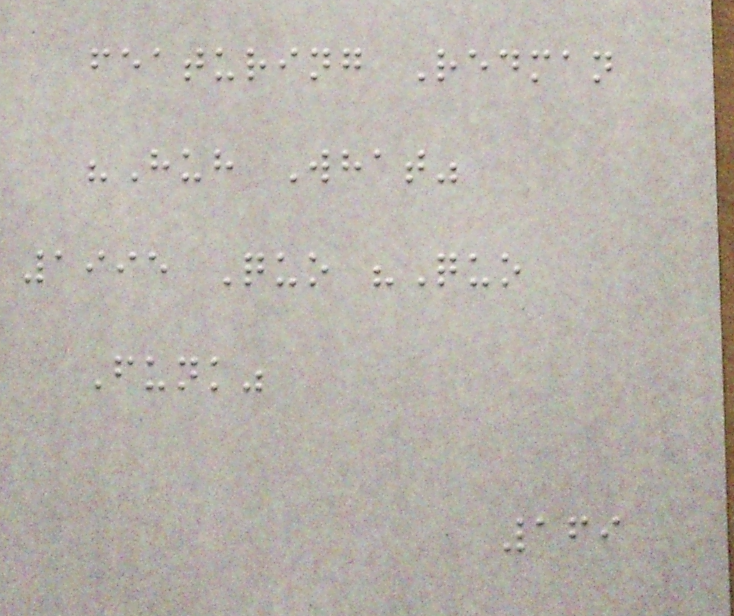featuring Redman
"Huh What"
1995 Quo "Quo
Funk"
169
